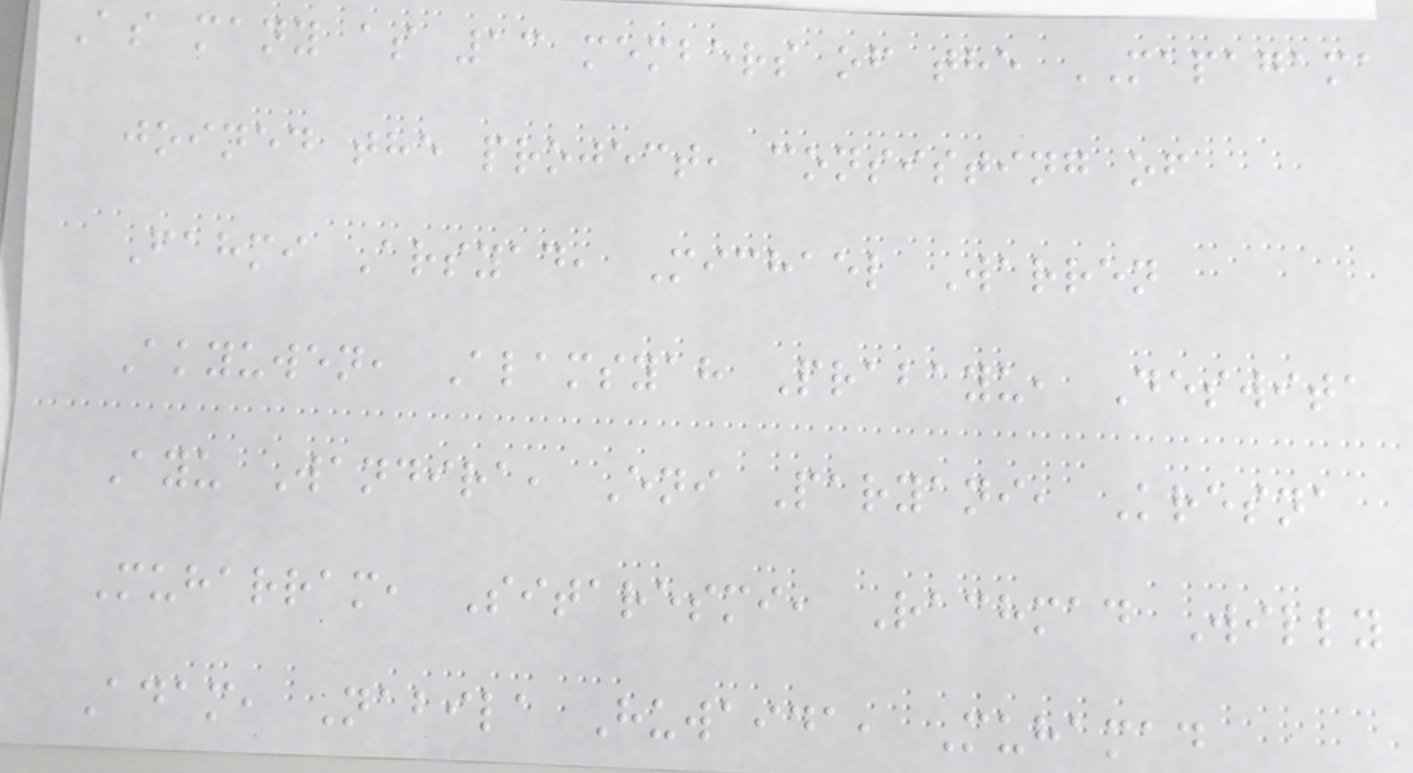As many as 13 members of the MAPAGAMA
joined the project, consisting of
Fahmi Arsyad, Michael Warren
Akyuwen, Alamsyah Prabayu, Deswita
Ayu Wandira, Eni Paryani, Kresna
Muharram, Sitaresmi, Rachmad Willy
Adam, Nabila Huwaida, Muhamad
